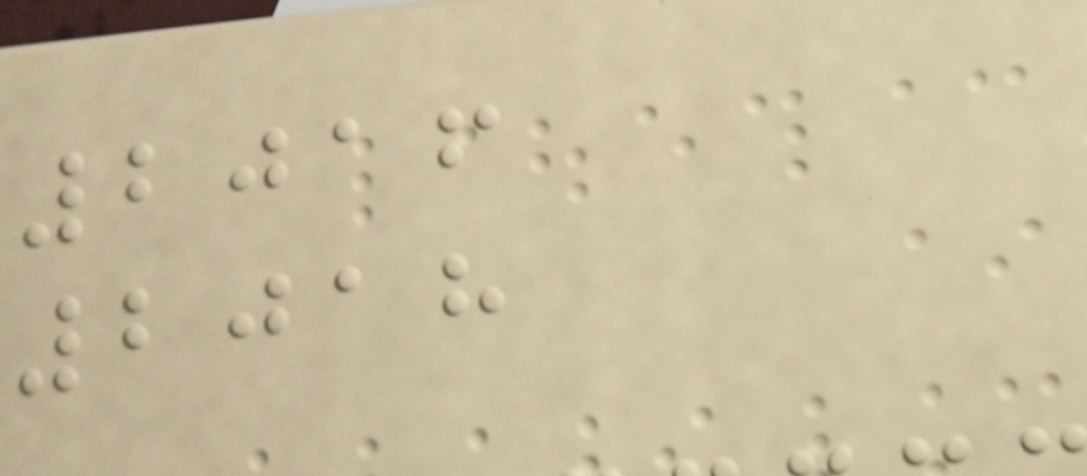2016
2018
